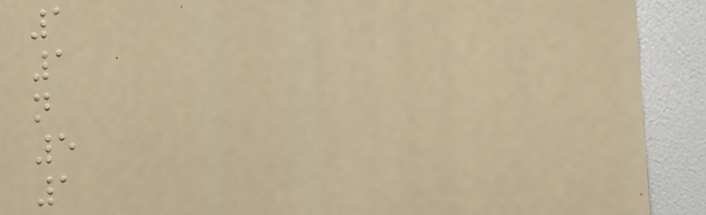1
1
n
5
1
